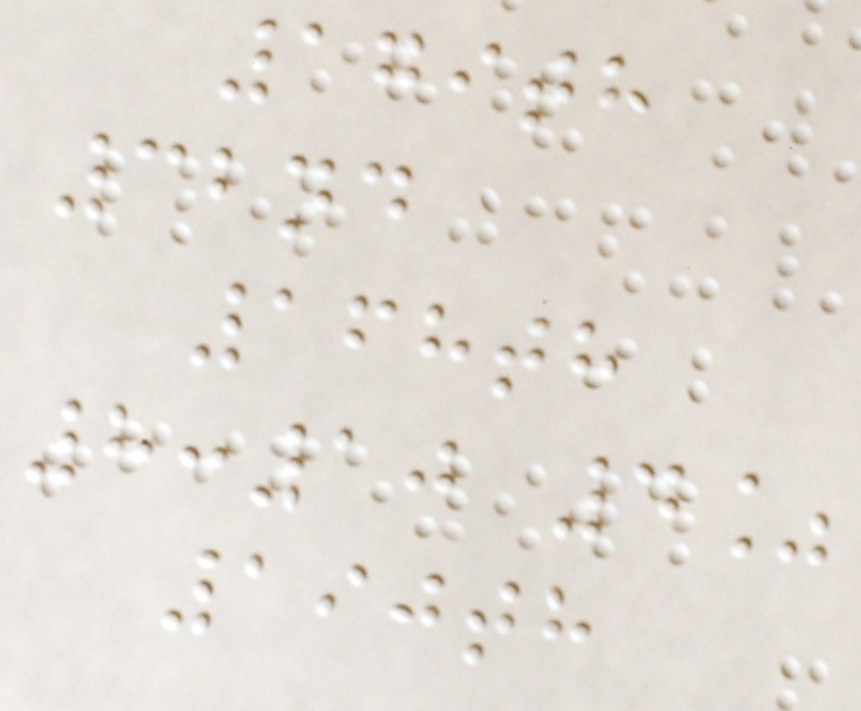179th
32nd
168th
8:10 4%
190th
